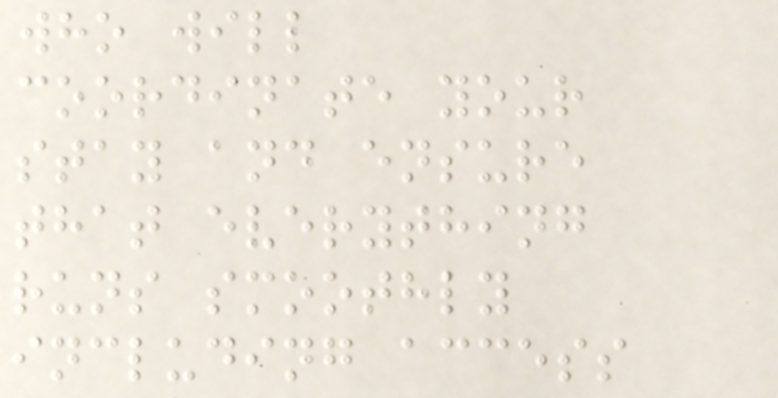who will
coordinate your
stay and ensure
that everything
runs smoothly
including access
